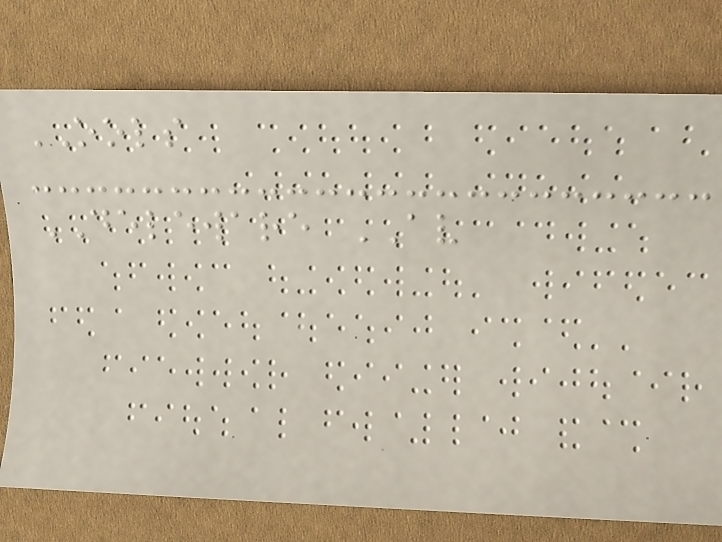OOLS
DELEWARE AV
